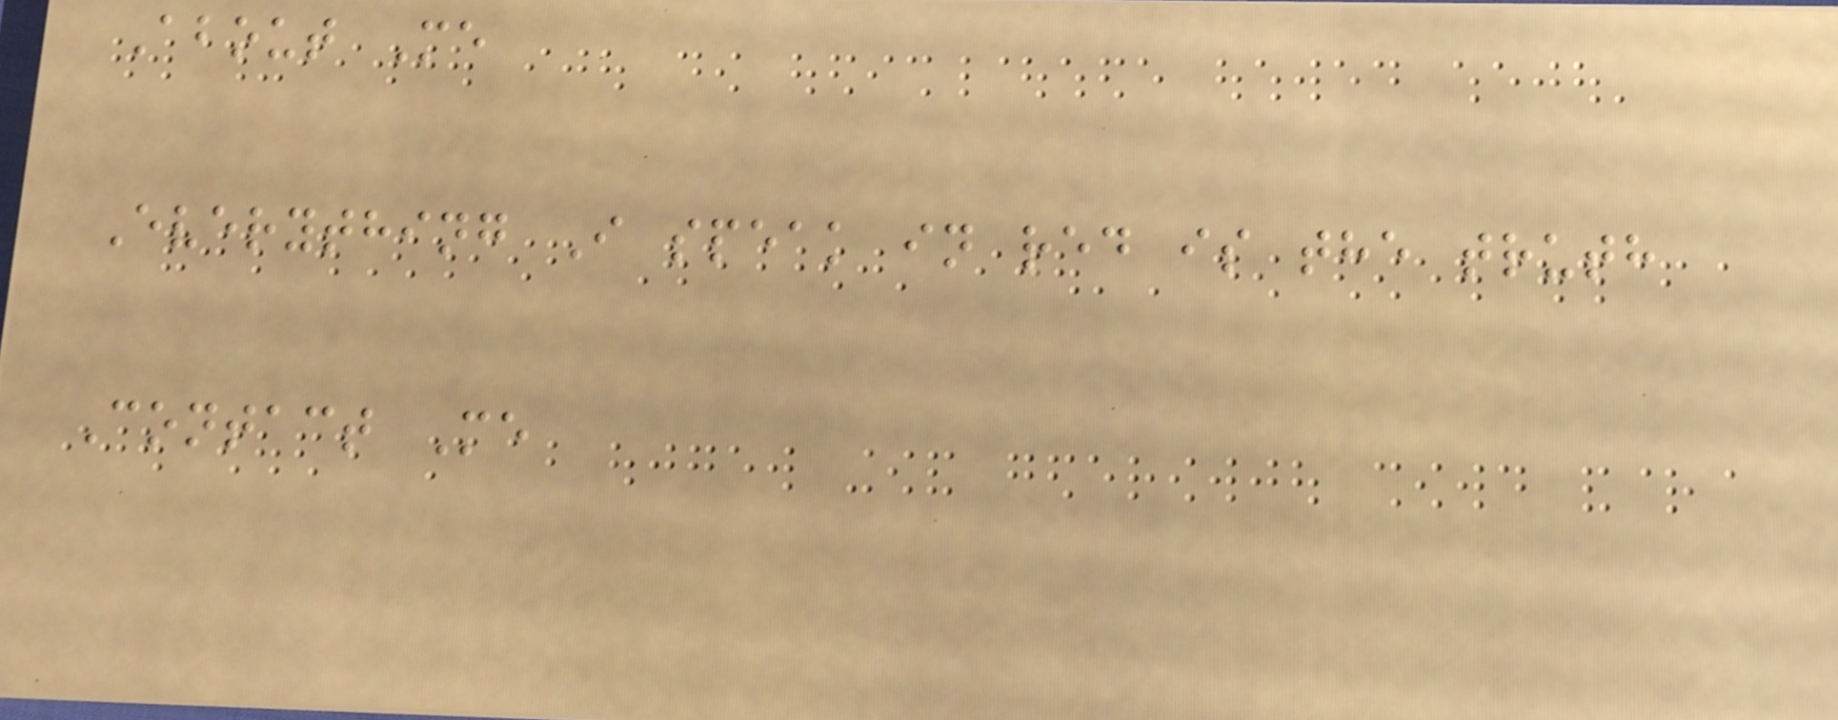About Me
Everything I speak in red is the truth
Contact Me
